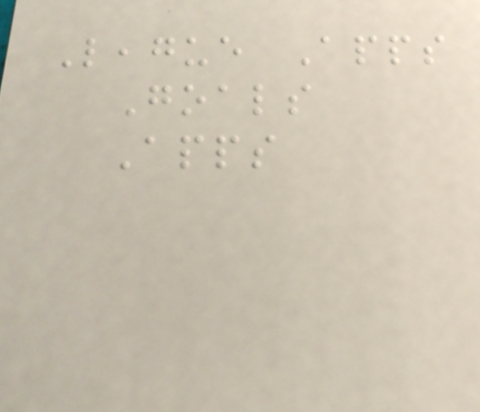League Apps
Goals
Apps
